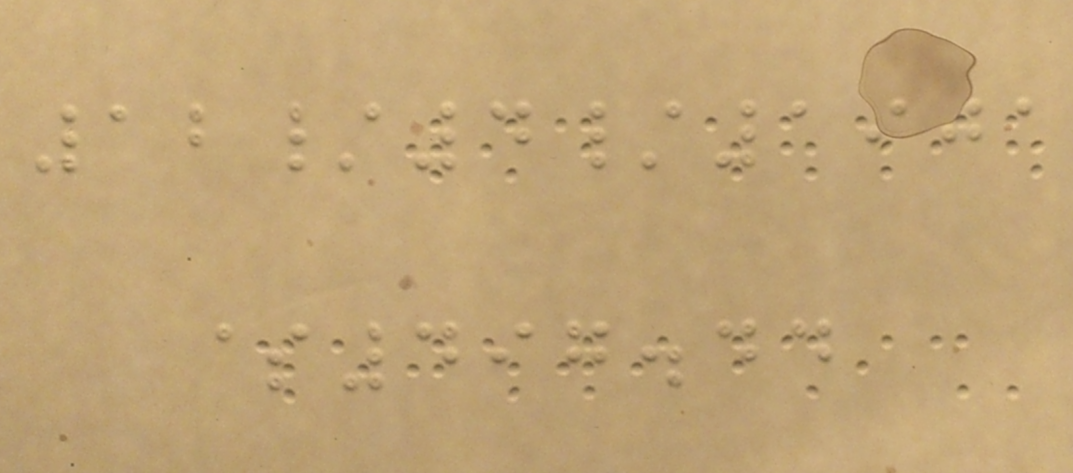12/4/1901
$497.44
